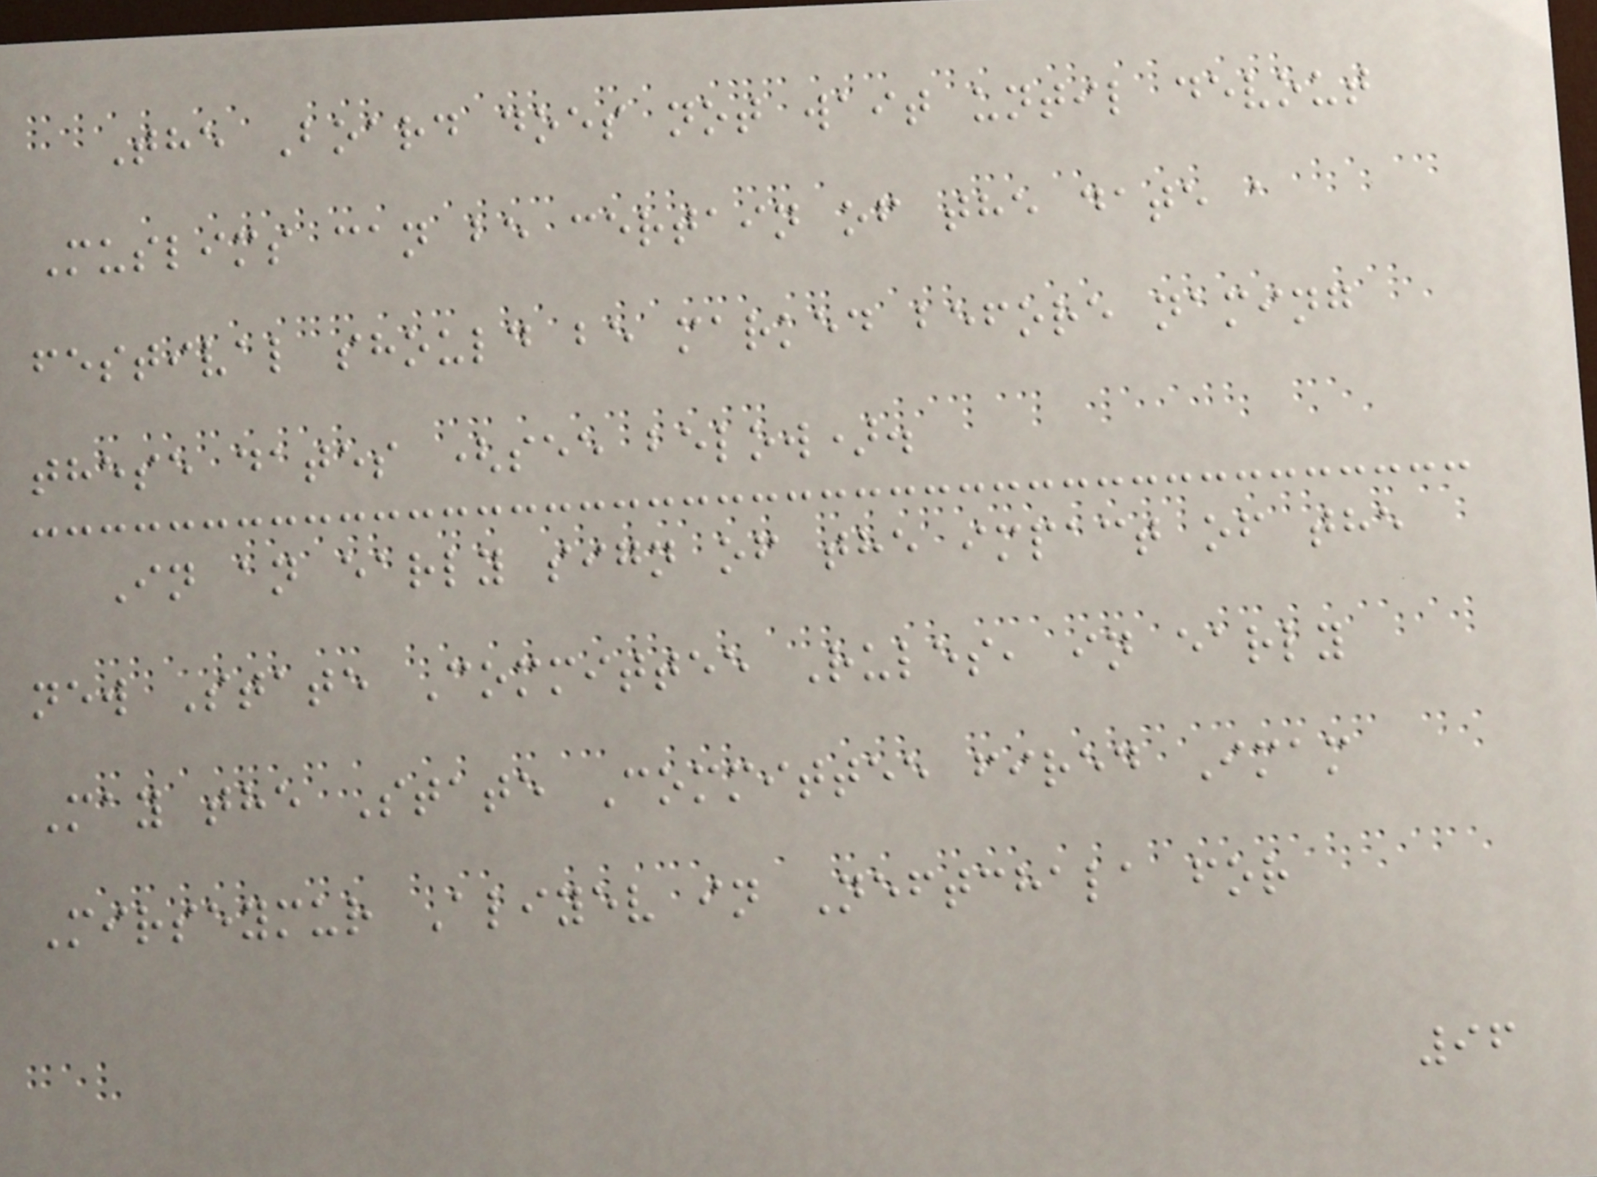The Board does not wait until devout
Muslims can be certain of the date a
festival should be marked before naming
these dates (see below).
In an early sign of the impact of the
new State Committee Rules, in early
May the State Committee fired Imam
Mirseymur Aliyev in Neftchala for
96
